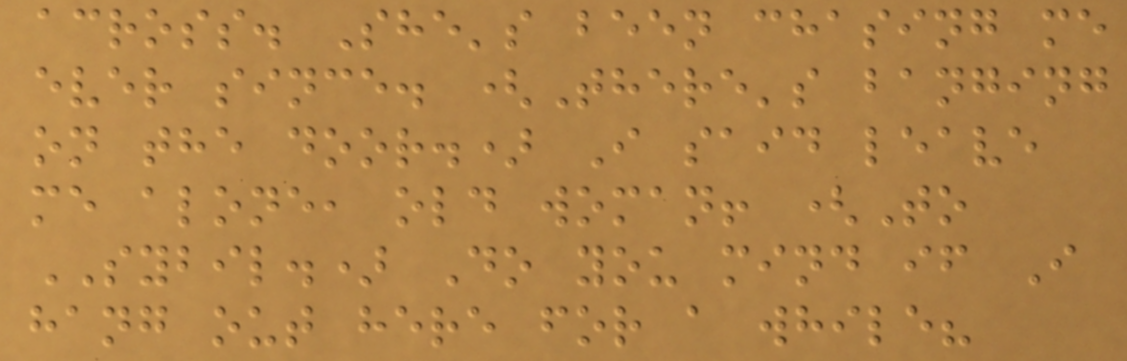across. She's been chasing me
ever since. (There's banging
on the door.) I said leave
me alone, old woman! (To
SYBIL.) Do you mind if I
hang out here for a while?
